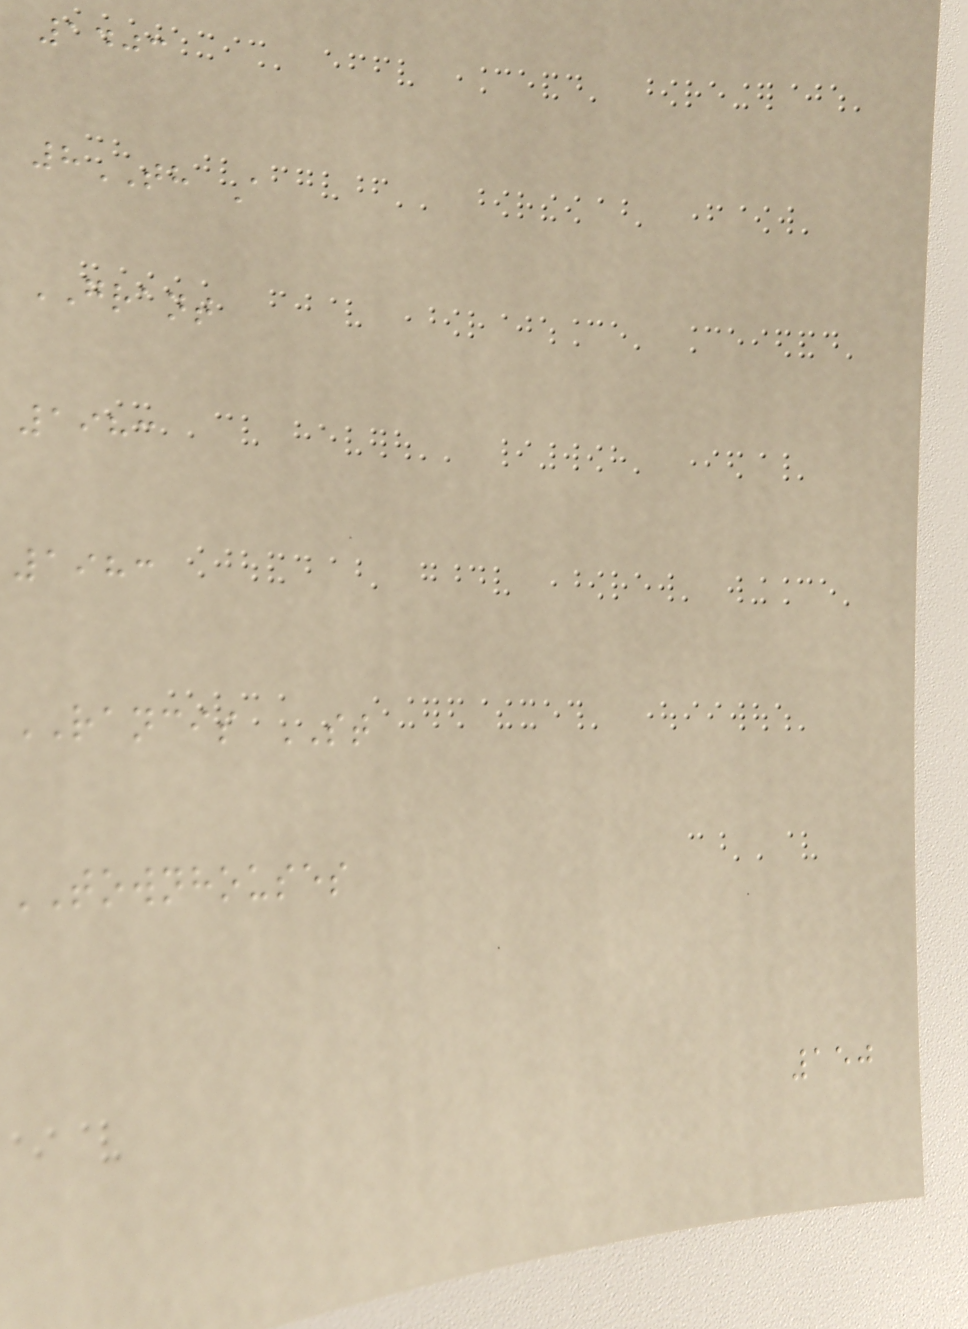1403
8TH A
GRANT
1983
1983
RANCIS ST
TOWNHOUSES
150
